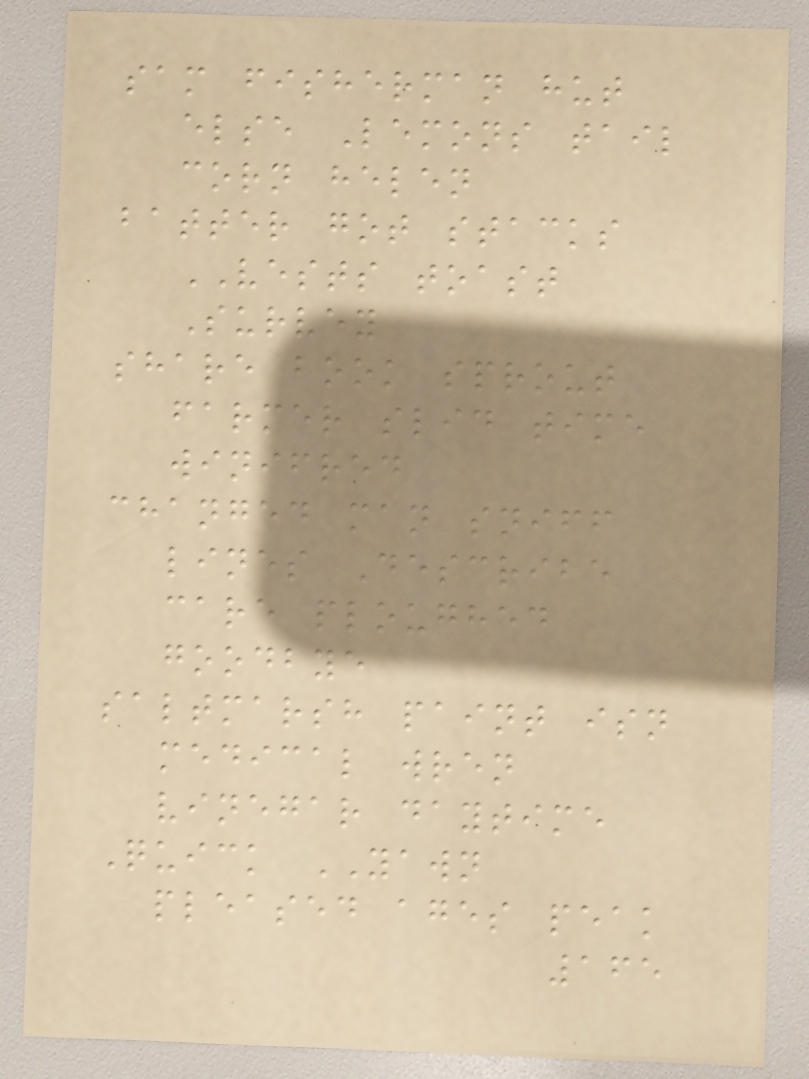sam fisherman hut
else Lemons tail
corn helen
batter got stacks
VESTS toast
Survey
share book sprout
farmer slid time
winifred
changed man sniff
lines Describe
care ploughed
goodbye
saltmarsh paint isn
medical wren
vinegar daytime
Quick YAWN
pleased ages peak
165
